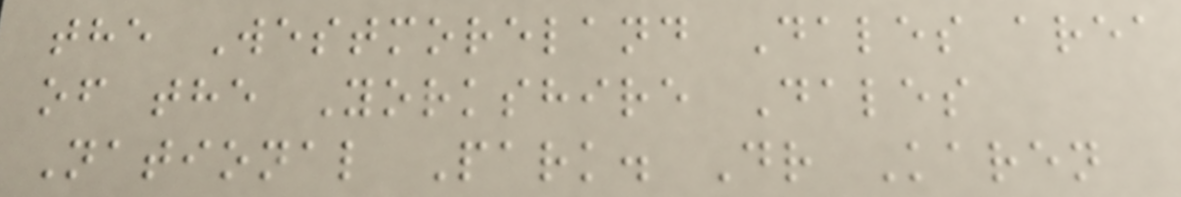the Westmoreland Dales area
of the Yorkshire Dales
National Park. Dr Karen
